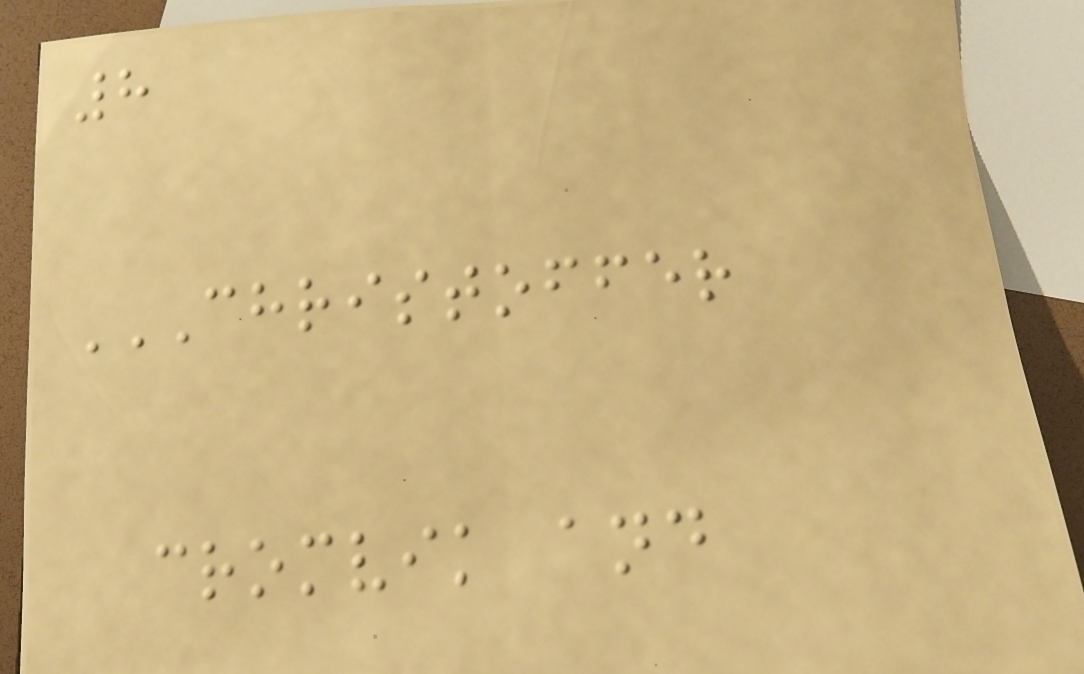8
CHRISTOFFER
CROMVIK AND
